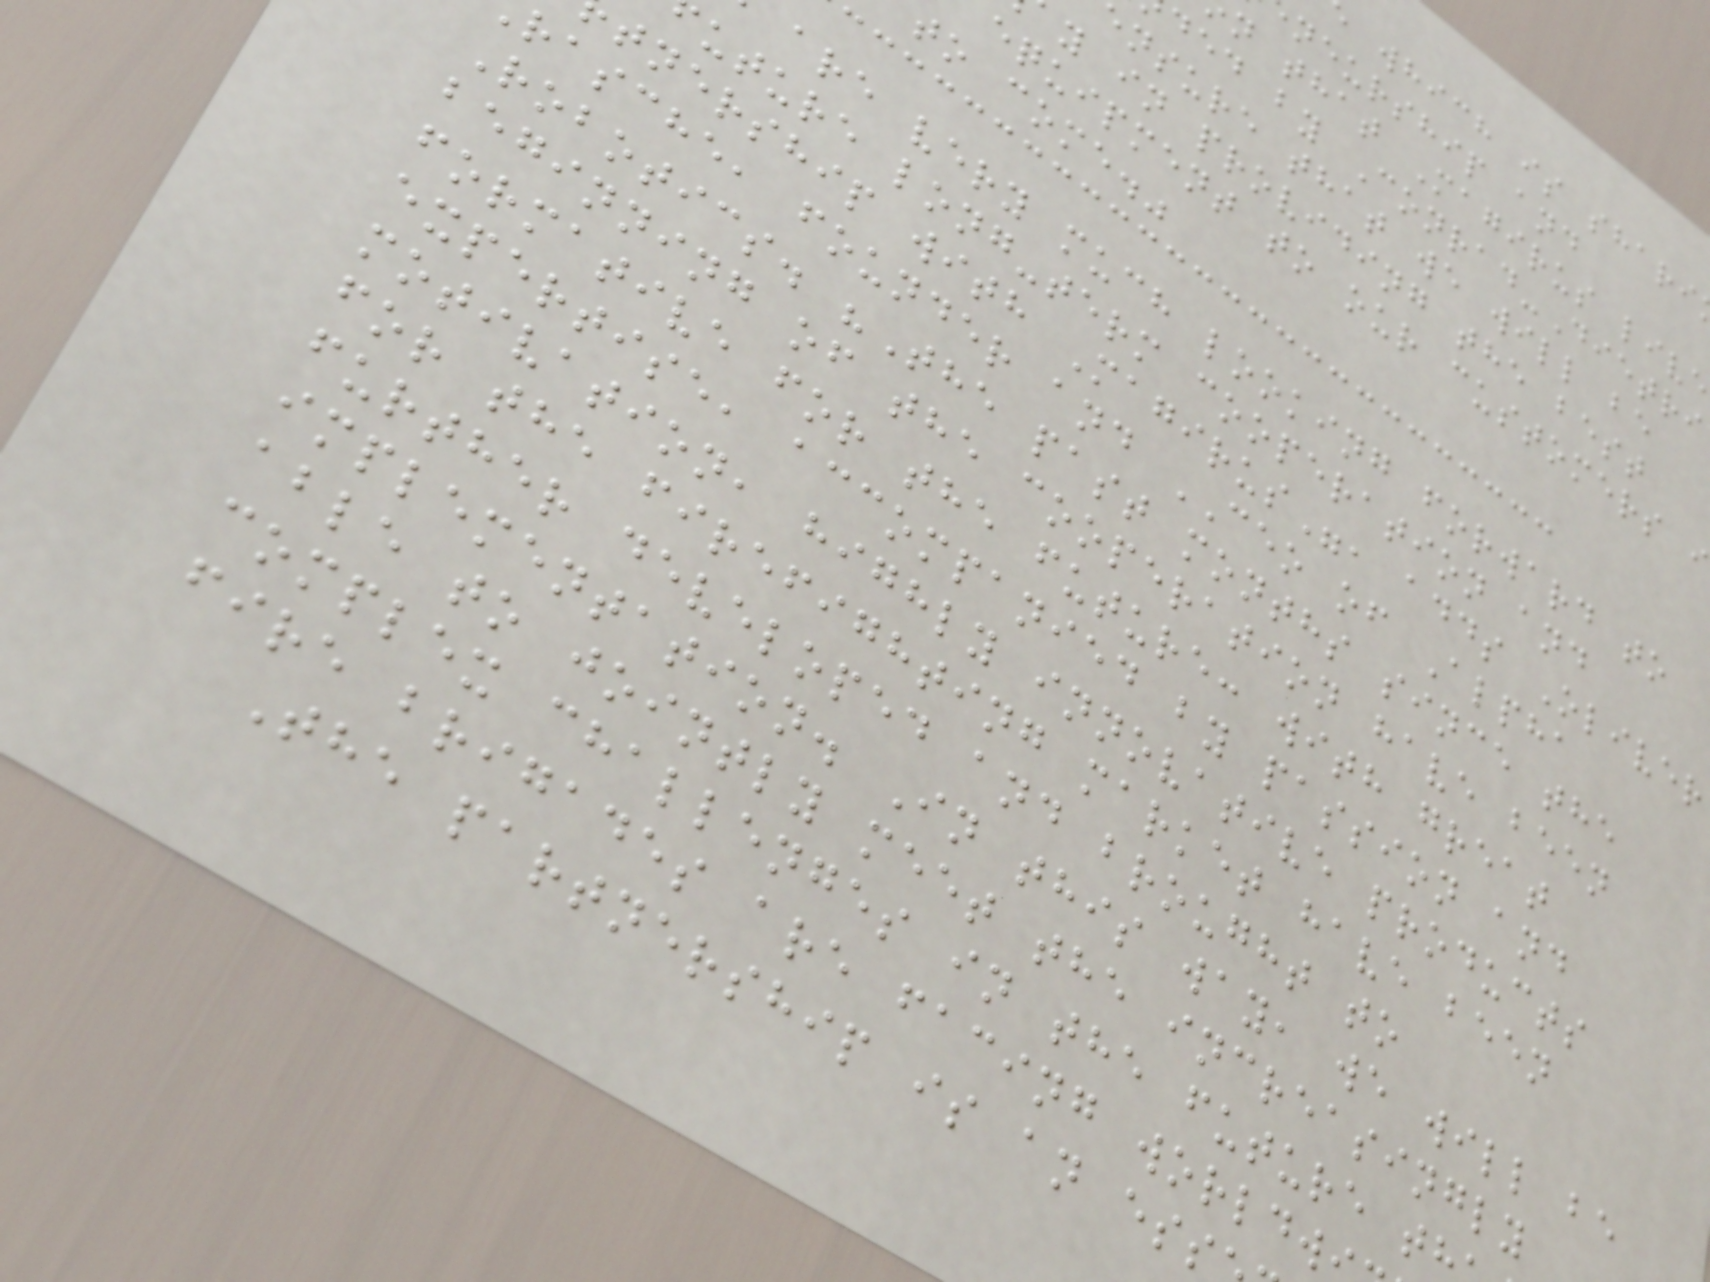which is shari
neurship and
n that Magirus live
ded by Conrad-Dietri
ensure that we will be
y in providing the best
equipment to our customers i
to come."
are very much looking forward to
uture long-term cooperation and
tnership with Magirus", adds Oliver
rasche, founder and CEO of Alpha
Robotics. "The past months since the
beginning of the cooperation have been
formative for the future: with great
expertise, accompanied by passion and
motivation, highly innovative products
for the firefighting market have been
further developed and brought to
implementation. In this way, we will be
able to jointly meet the increasingly
complex challenges in the future th
fire brigades are facing worldw
The partnership is an ess
